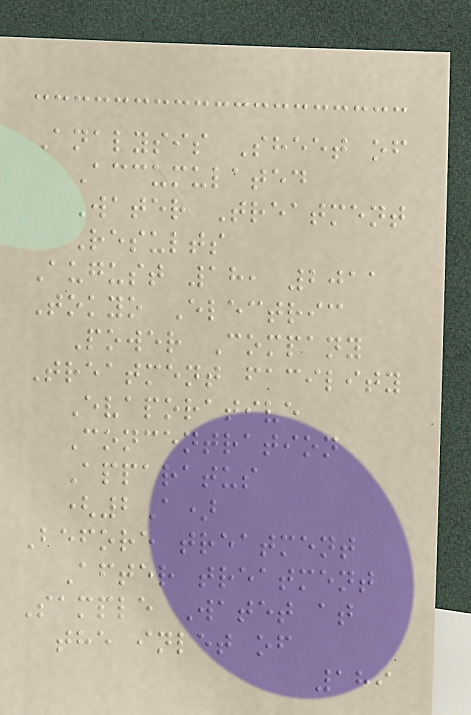Analysis Sheet of
Accumulated
Water Treatment
Results
August 18, 2011
Tokyo Electric
Power Company
Treatment facility
Evaporative
Concentration
Apparatus
(2A)
Before treatment
After treatment
Sample Watet at
the inlet of
189
